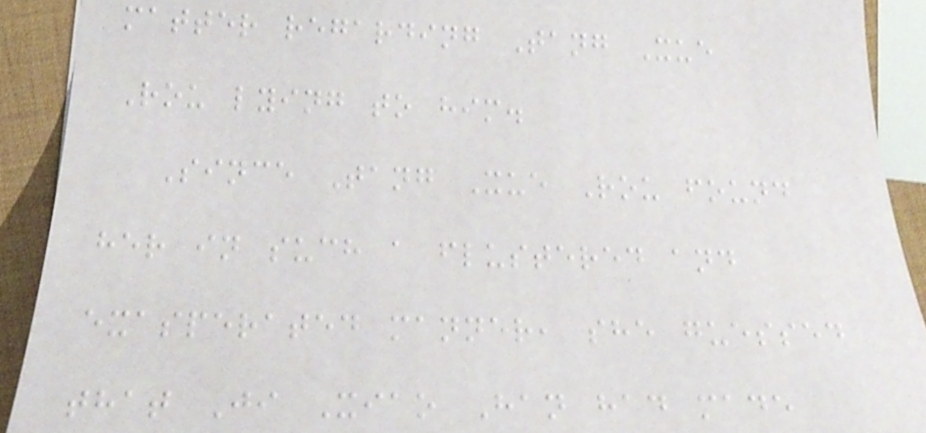matter regarding Tang Xue
Rou lying to him.
Since Tang Xue Rou found
her in such a flustered and
exasperated manner, she guessed
that Ji Xiao Han had made
